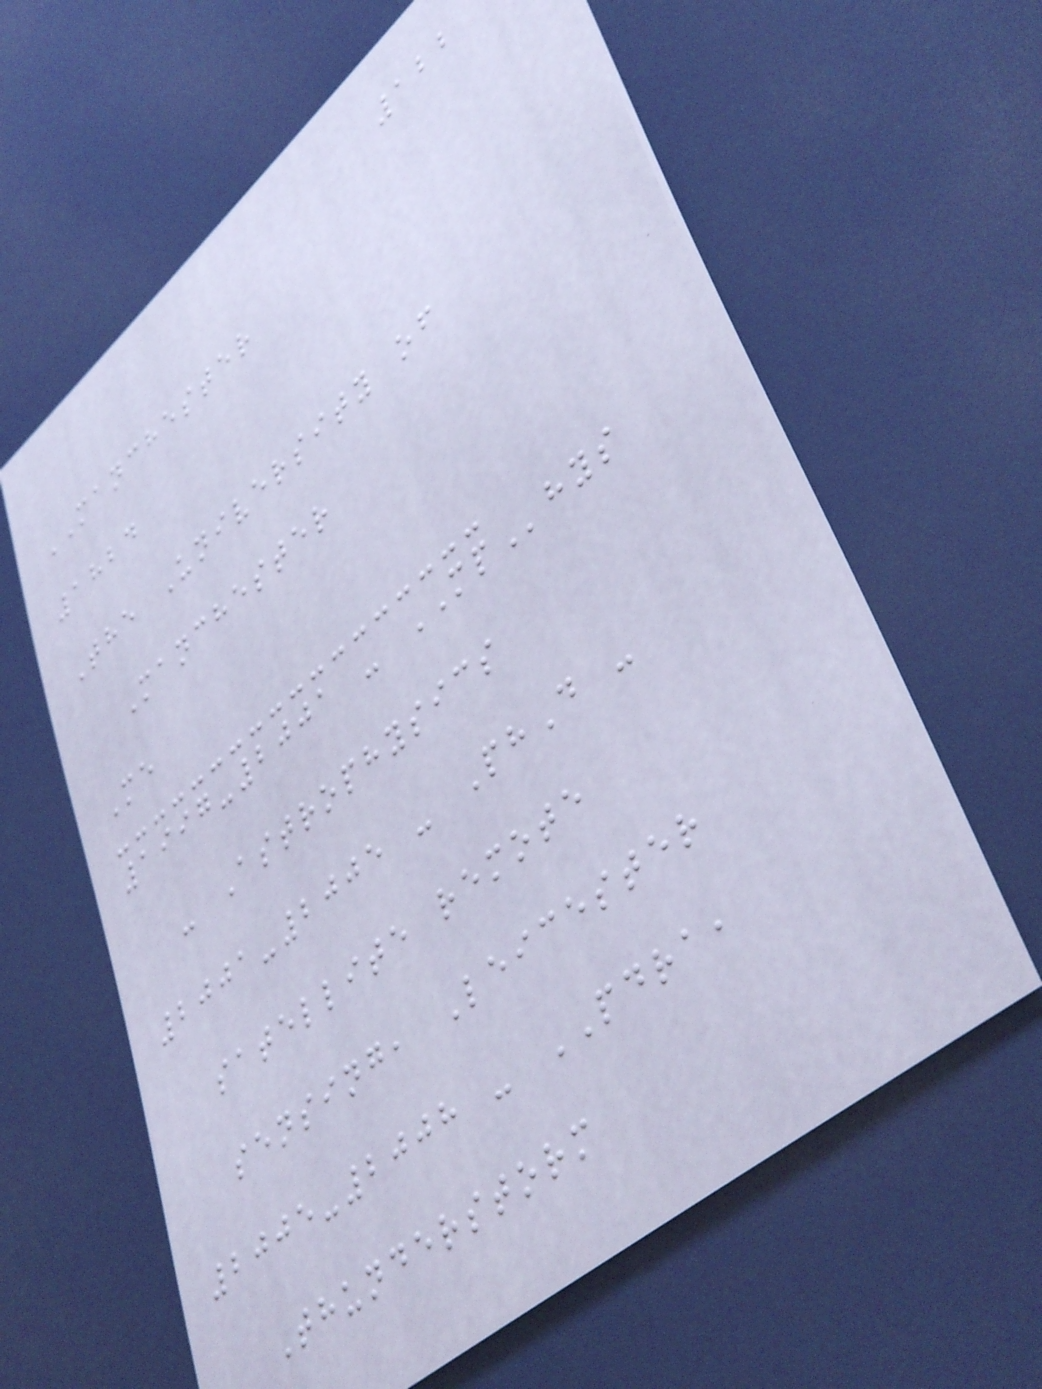122
MANCHESTER
1824
The University of
Manchester
Me
1997-2001 - MPhys
- Astrophysics
2001-2005 - PhD -
satellite remote
sensing, Leicester
2005-2008 - PDRA,
Thunderstorm
